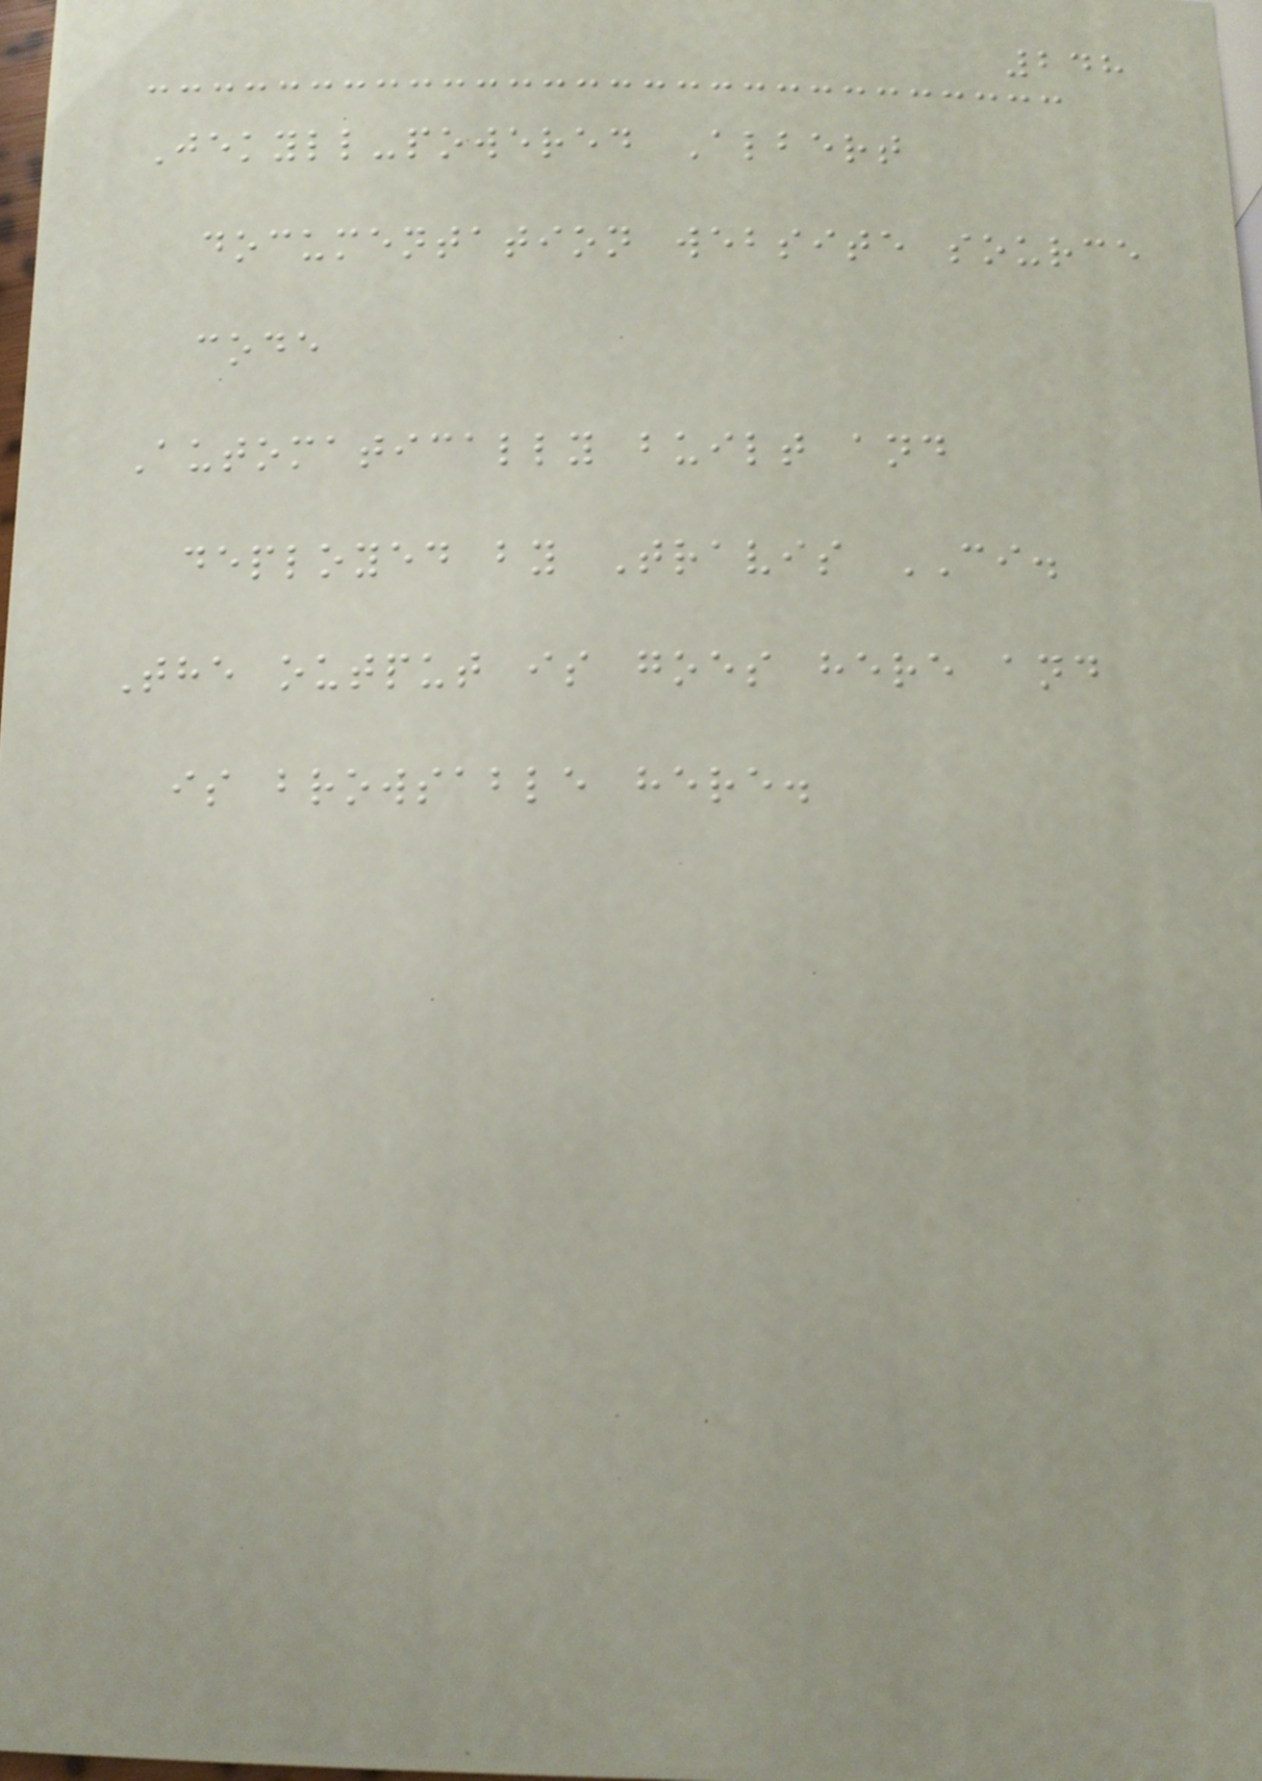248
Jekyll-powered Albert
documentation website source
code
Automatically built and
deployed by Travis CI.
The output is goes here and
is browsable here.
